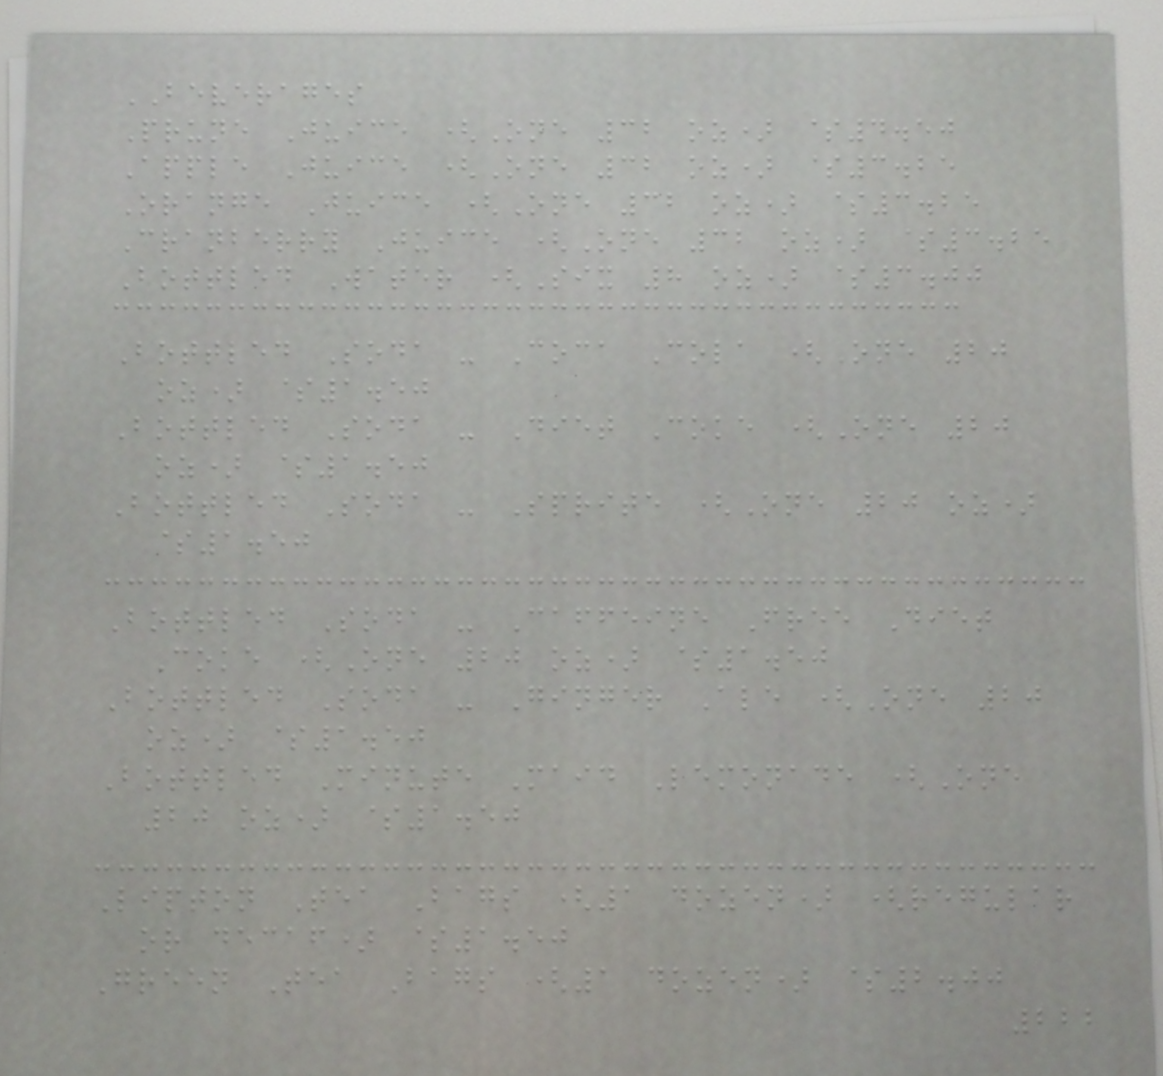BEVERAGES
Prune Juice (One 32 oz) $4.50
Apple Juice (One 32 oz) $3.25
Orange Juice (One 32 oz) $3.25
Cranberry Juice (One 32 oz) $3.25
Bottled Water (Six 8 oz) $3.00
Bottled Soda - Coca Cola (One 20
oz) $1.50
Bottled Soda - Diet Coke (One 20
oz) $1.50
Bottled Soda - Sprite (One 20 oz)
$1.50
Bottled Soda - Caffeine Free Diet
Coke (One 20 oz) $1.50
Bottled Soda - Ginger Ale (One 20
oz) $1.50
Bottled Minute Maid Lemonade (One
20 oz) $1.50
Lipton Tea Bags (1 dozen) (regular
or decaf) $1.50
Green Tea Bags (1 dozen) $2.00
222
